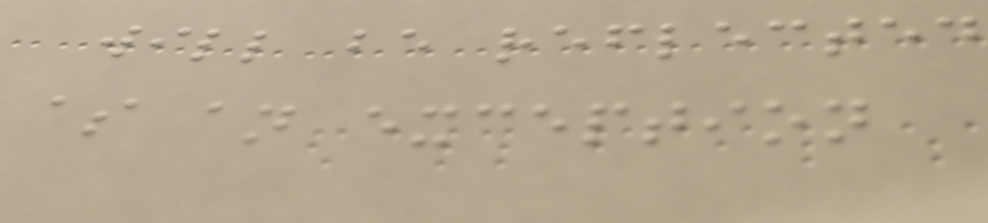will be reflected
as an exception
